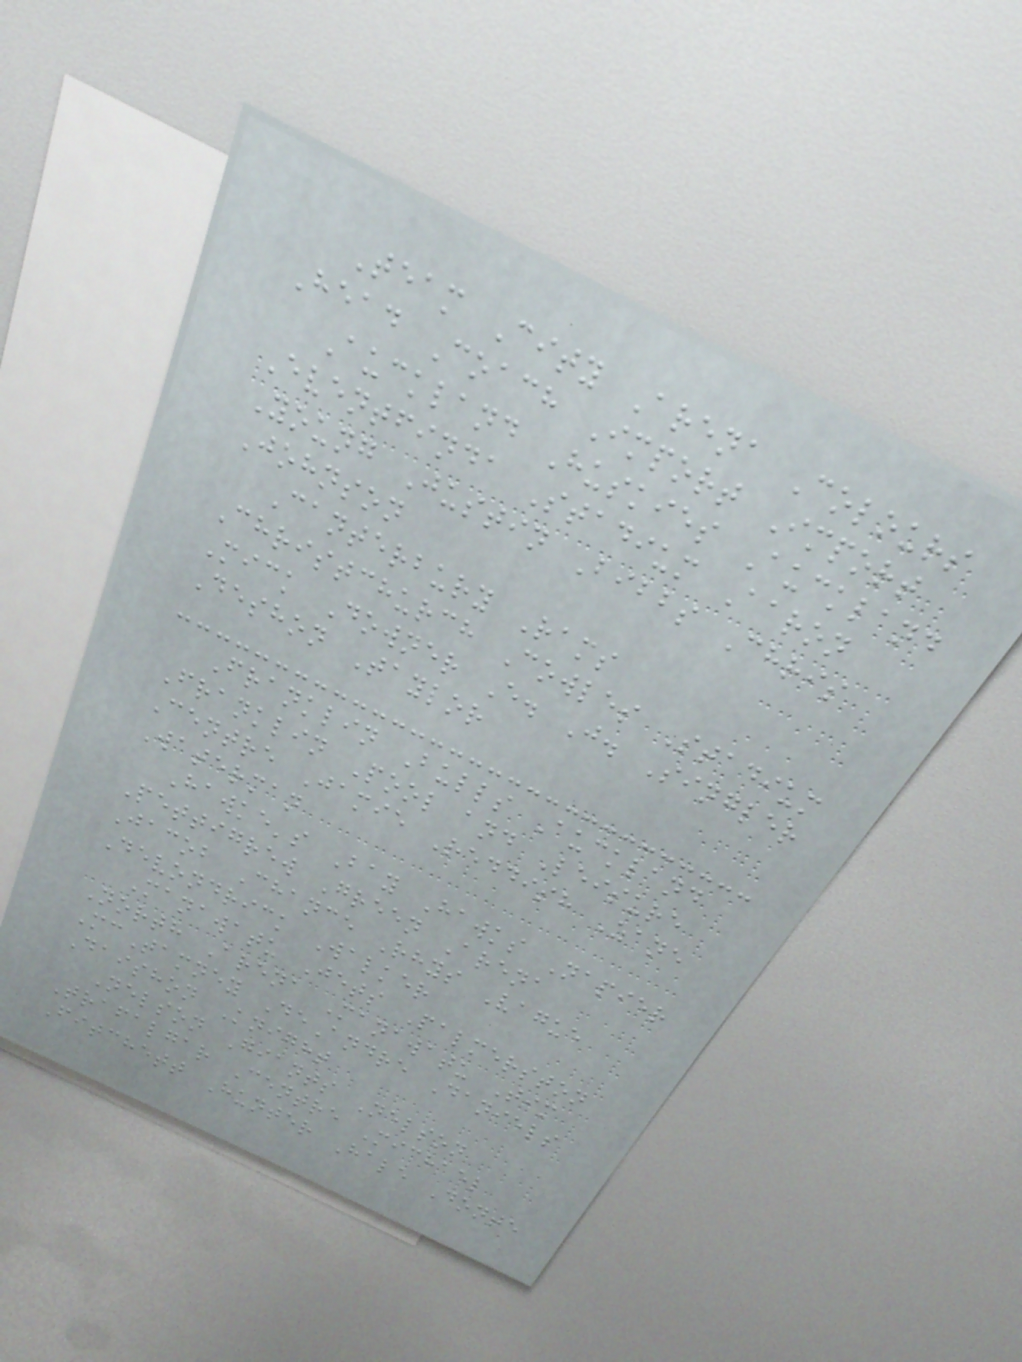Team City Arena Colours
Head Coach Import Import
Auckland Huskies Auckland
Eventfinda Stadium Aaron
Young Justin Bibbs Chris
Johnson
Canterbury Rams
Christchurch Cowles Stadium
Mick Downer E. J. Singler
Deshon Taylor
Franklin Bulls Auckland
Franklin Pool and Leisure
Centre Jamie Reddish Zane
Waterman
Hawke's Bay Hawks Napier
Pettigrew Green Arena
Jacob Chance Rhys Vague
Devondrick Walker
Manawatu Jets Palmerston
North Arena Manawatu Tim
McTamney DeAndre Daniels
Daishon Knight
Nelson Giants Nelson
Trafalgar Centre Michael
Fitchett Hunter Hale Donte
